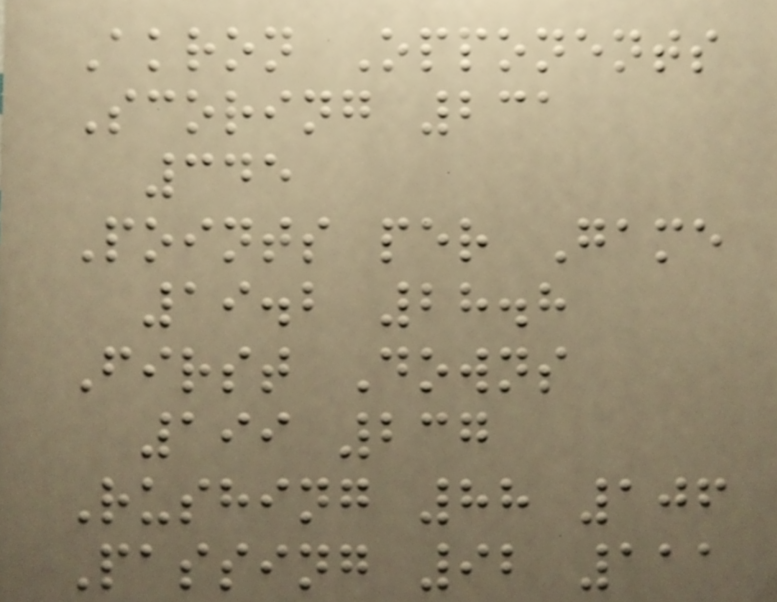Akron Opponents
Scoring 231
345
Points per Game
19.2 28.8
First Downs
199 237
Rushing 88 106
Passing 92 111
